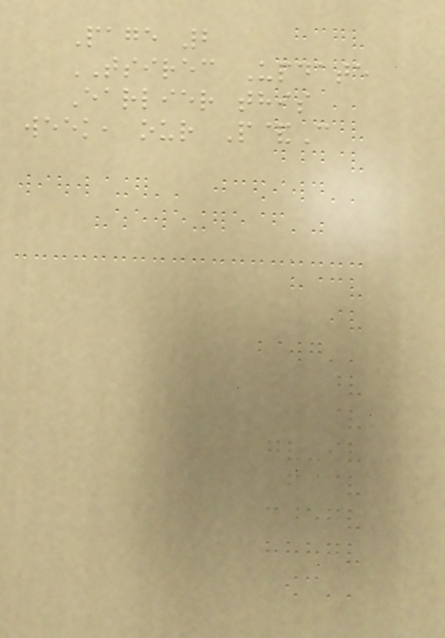Page 2
TSIREC Update
Earlier this
week, our P&C
